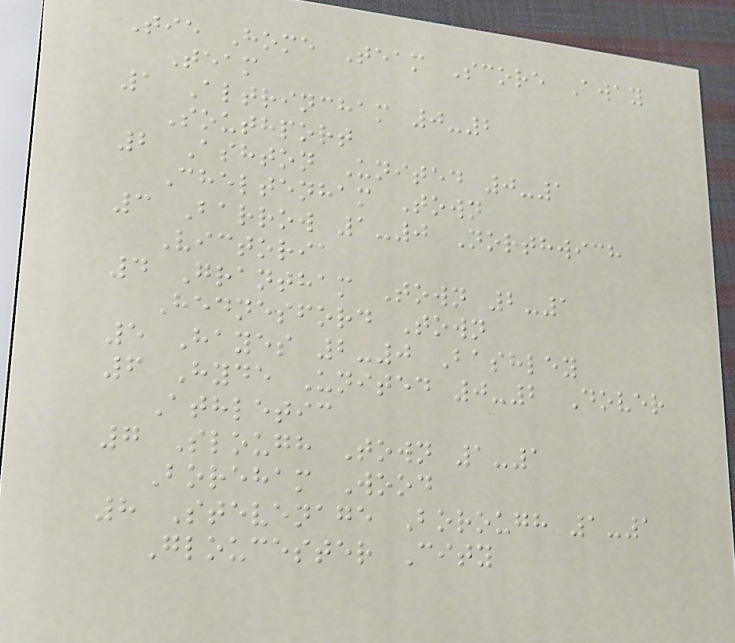Tie Home Team Score Away
Team
1 Altrincham 0-2
Southport
2 Ashton United 0-1
Cheltenham Town
3 Barrow 1-0 Northwich
Victoria
4 Grantham Town 2-1
Hednesford Town
5 Hayes 2-0 Bashley
6 Hyde United 0-2 Dover
Athletic
7 Slough Town 1-1
Boreham Wood
8 Stevenage Borough 1-1
Gloucester City
